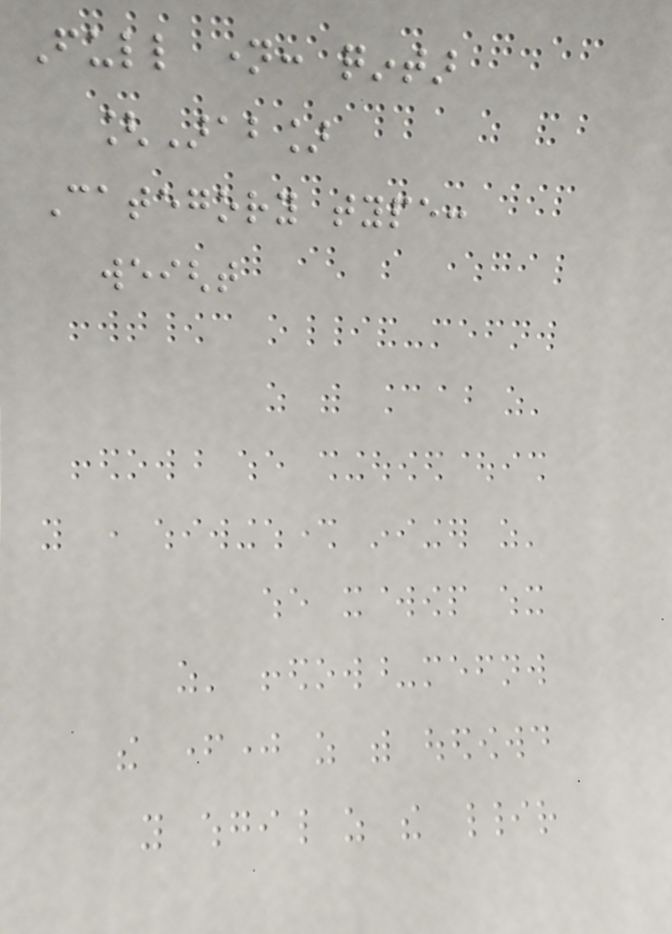Full name: qintar
[Arab]
Category type:
weight
